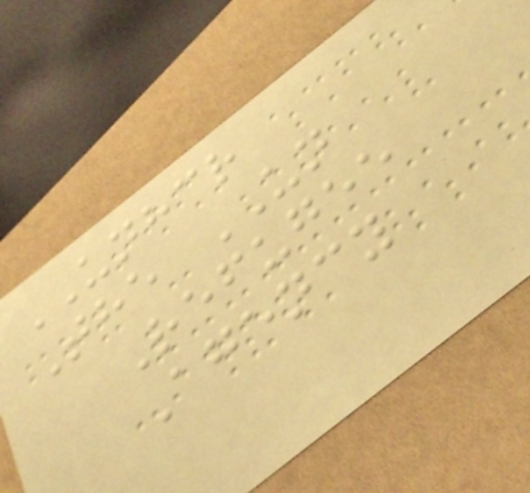UNHCR
The UN
Refugee
Agency
